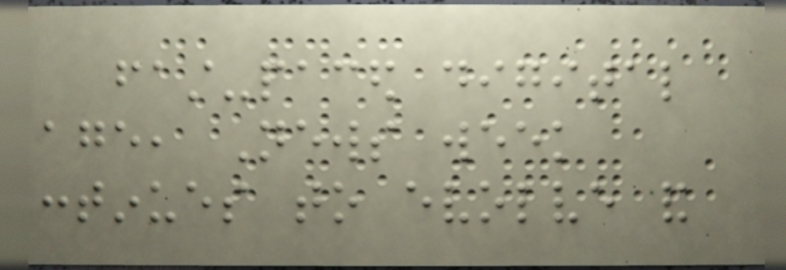fast-paced digital
age, News week
continues to evolve and
